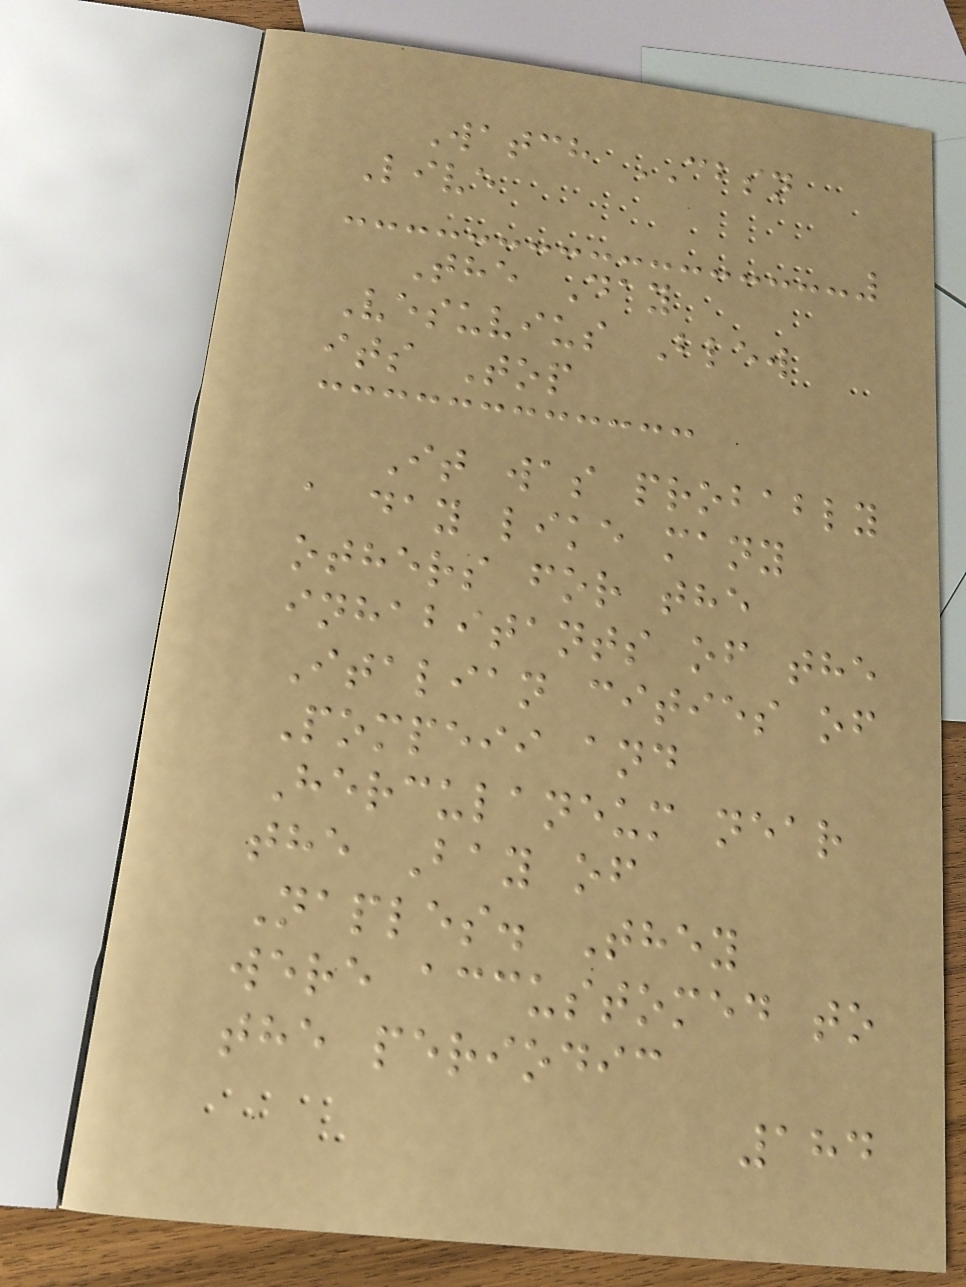Watch CBSN
Live
The Day
Vesuvius Blew
its Top
It was probably
a day like many
others for the
inhabitants of the
Italian cities of
Pompeii and
Herculaneum near
the Bay of
Naples. They
were accustomed to
the periodic
184
